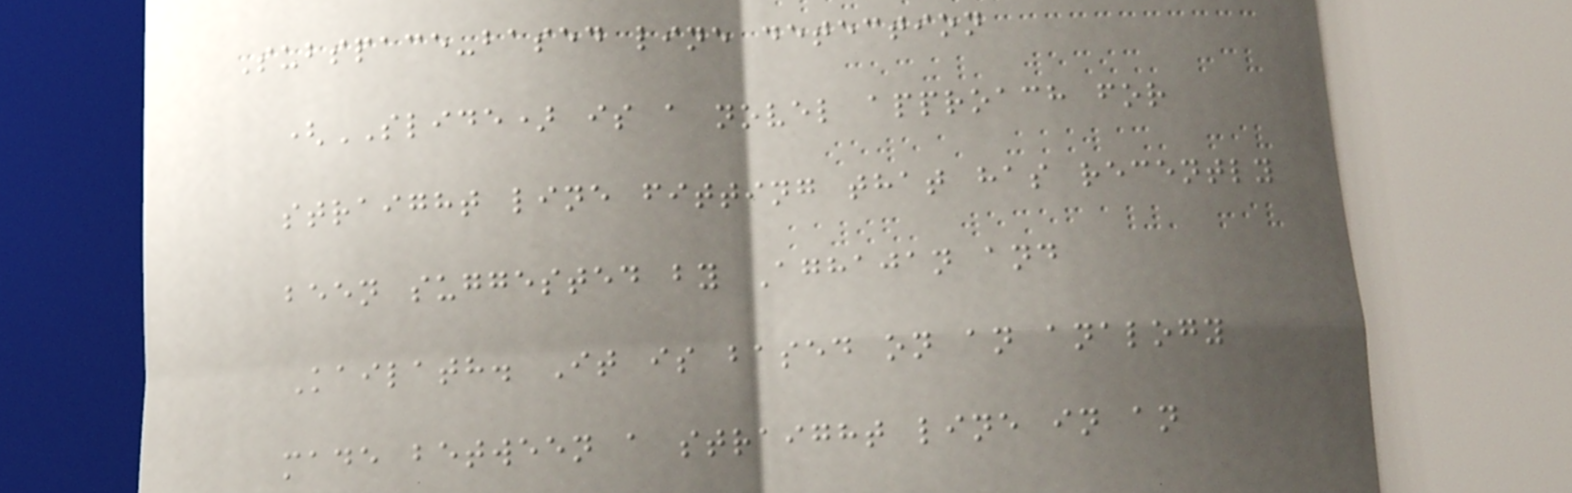Subspace-based line detection
(SLIDE) is a novel approach for
straight line fitting that has recently
been suggested by Aghajan and
Kailath. It is based on an analogy
made between a straight line in an
